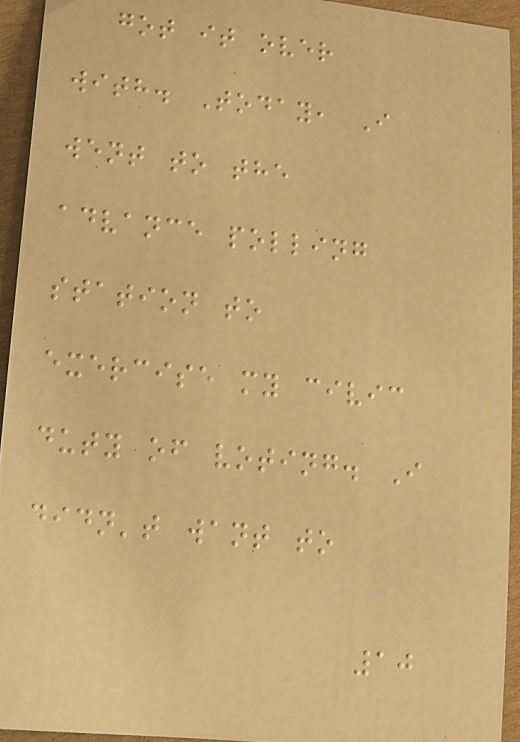got it over
with. Today, I
went to the
advance polling
station to
exercise my civic
duty of voting. I
didn't want to
10
